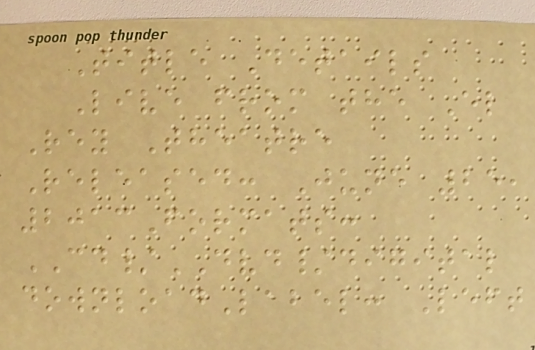Title Details
Live from the El
Rey Theatre
Released: June 25,
2013Formats:
CD/DVD/digital
downloadLabel: Left
